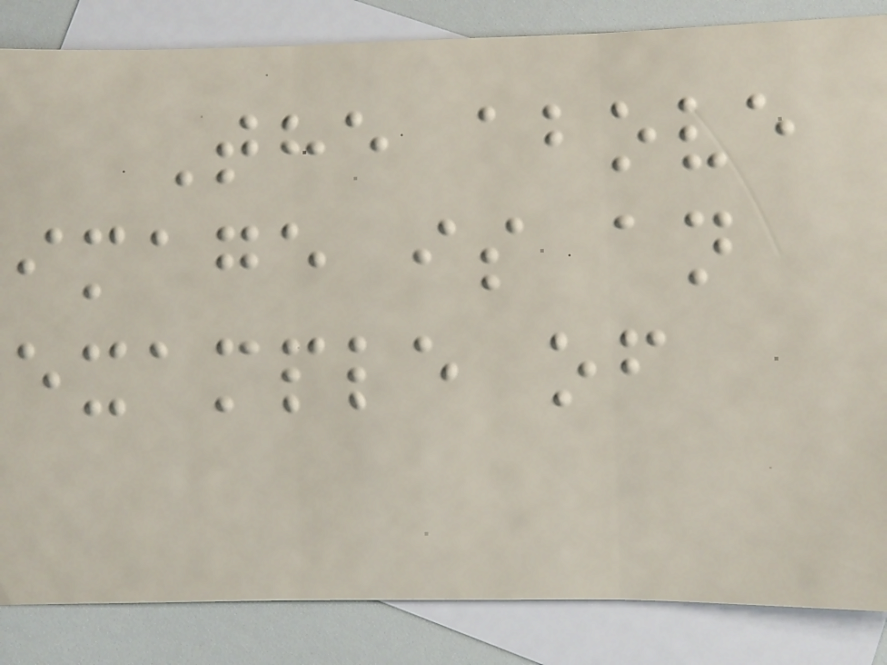The above
image is an
example of
